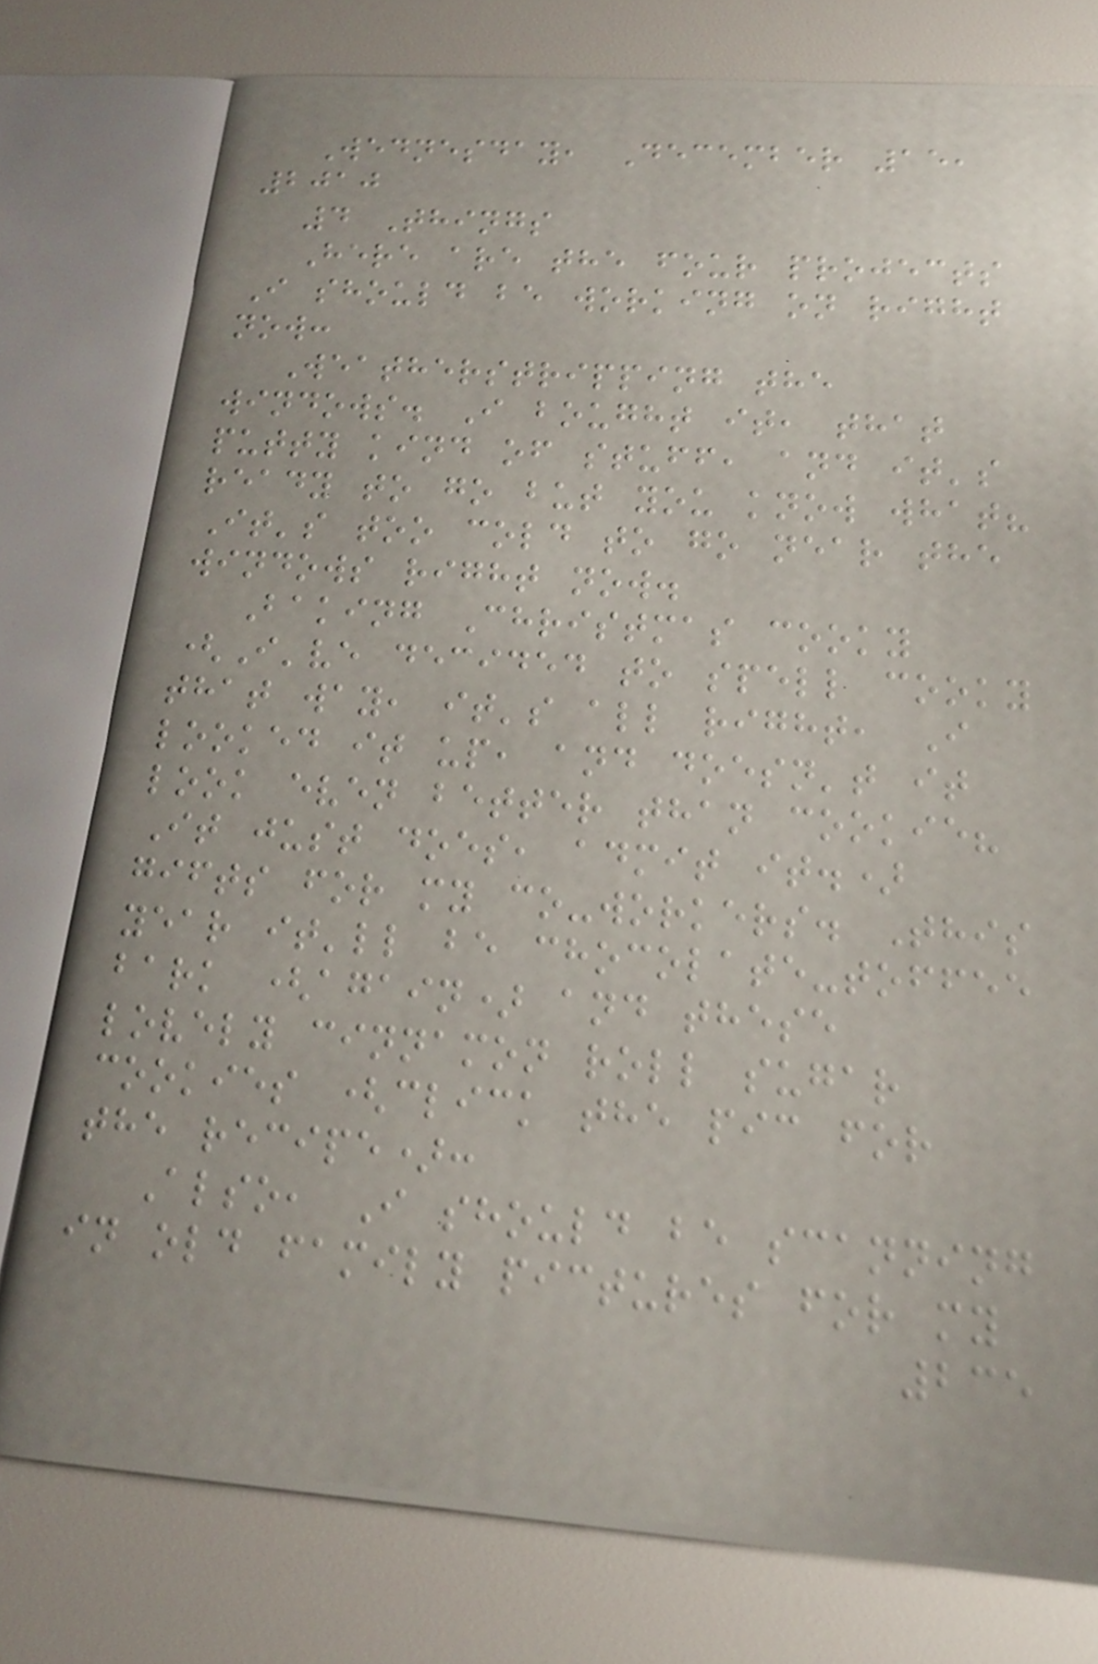Wednesday, December 15,
2010
4 Things
Here are the four projects
I should be working on right
now:
Weatherstripping the
windows. I bought it, that
putty kind of stuff, and it's
ready to go but you know what?
It's too cold to go near the
windows right now.
Baking Christmas cooky
(I've decided to spell cooky
that way, it's all right, I
looked it up, and doesn't it
look even better than cookie?
It just does, admit it.)
gifts for my co-workers. This
year it'll be chocolate-toffee
bark (again) and these
lovely cinnamon roll sugar
cookies (click the pic for
the recipe):
Also, I should be scanning
in old family pictures for my
235
